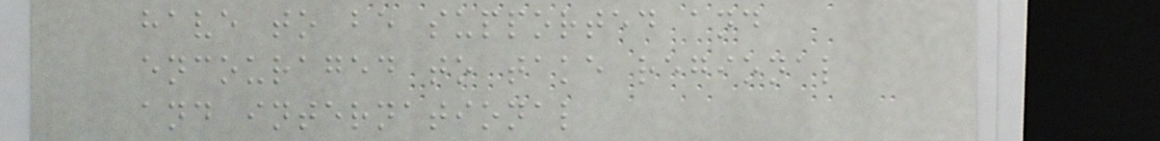have to be supported and
encouraged to take regional
and international
